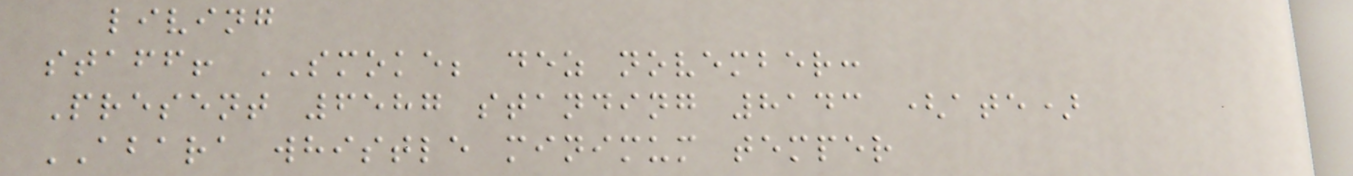living
staff! SMOKE; dez november:
Present 6587 standing 8143 (ate)
ABARA whistle minimum temper
